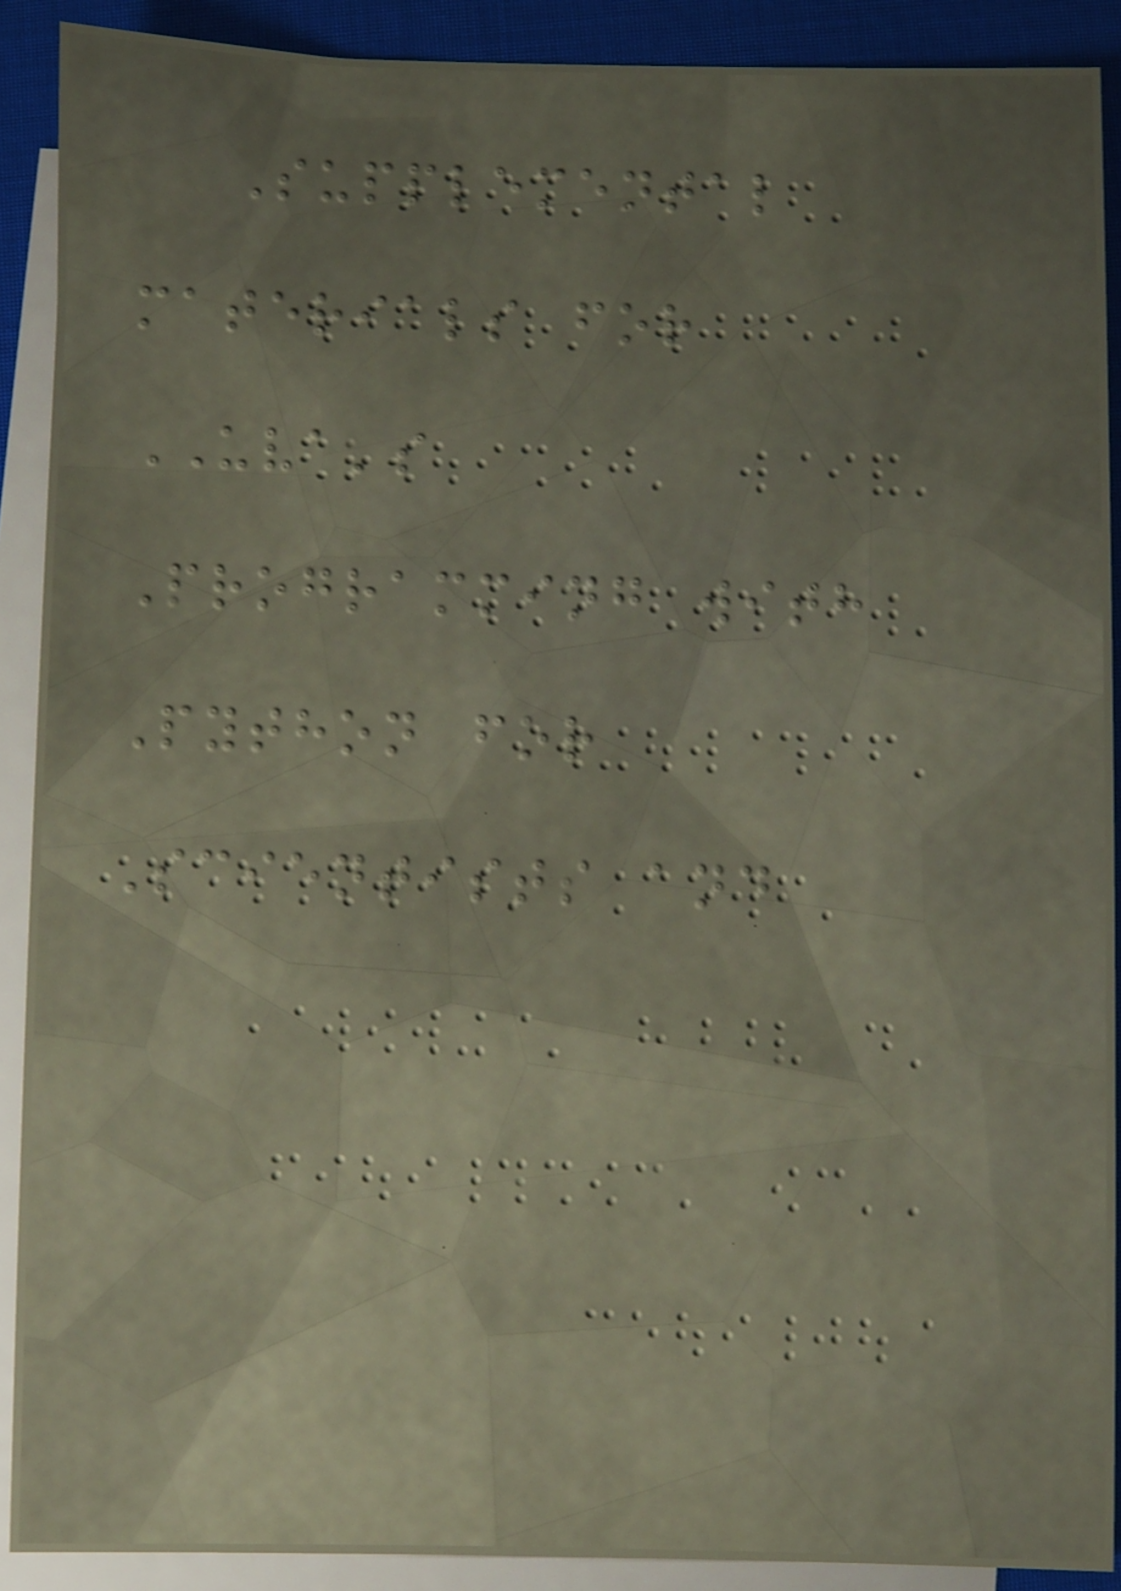Supplemental
materials for
UVA's
Programming with
Python for
Scientists and
